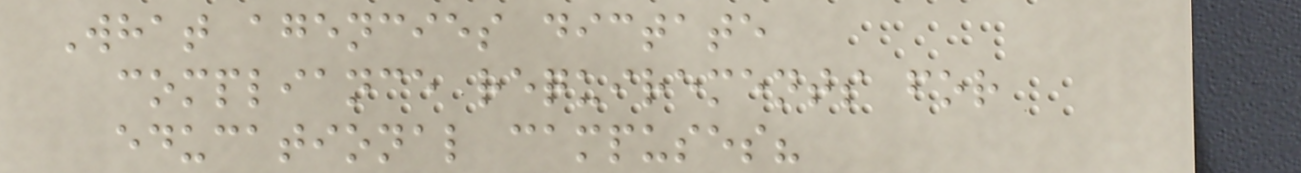What agencies dictate
compliance requirements for
educational campuses?
